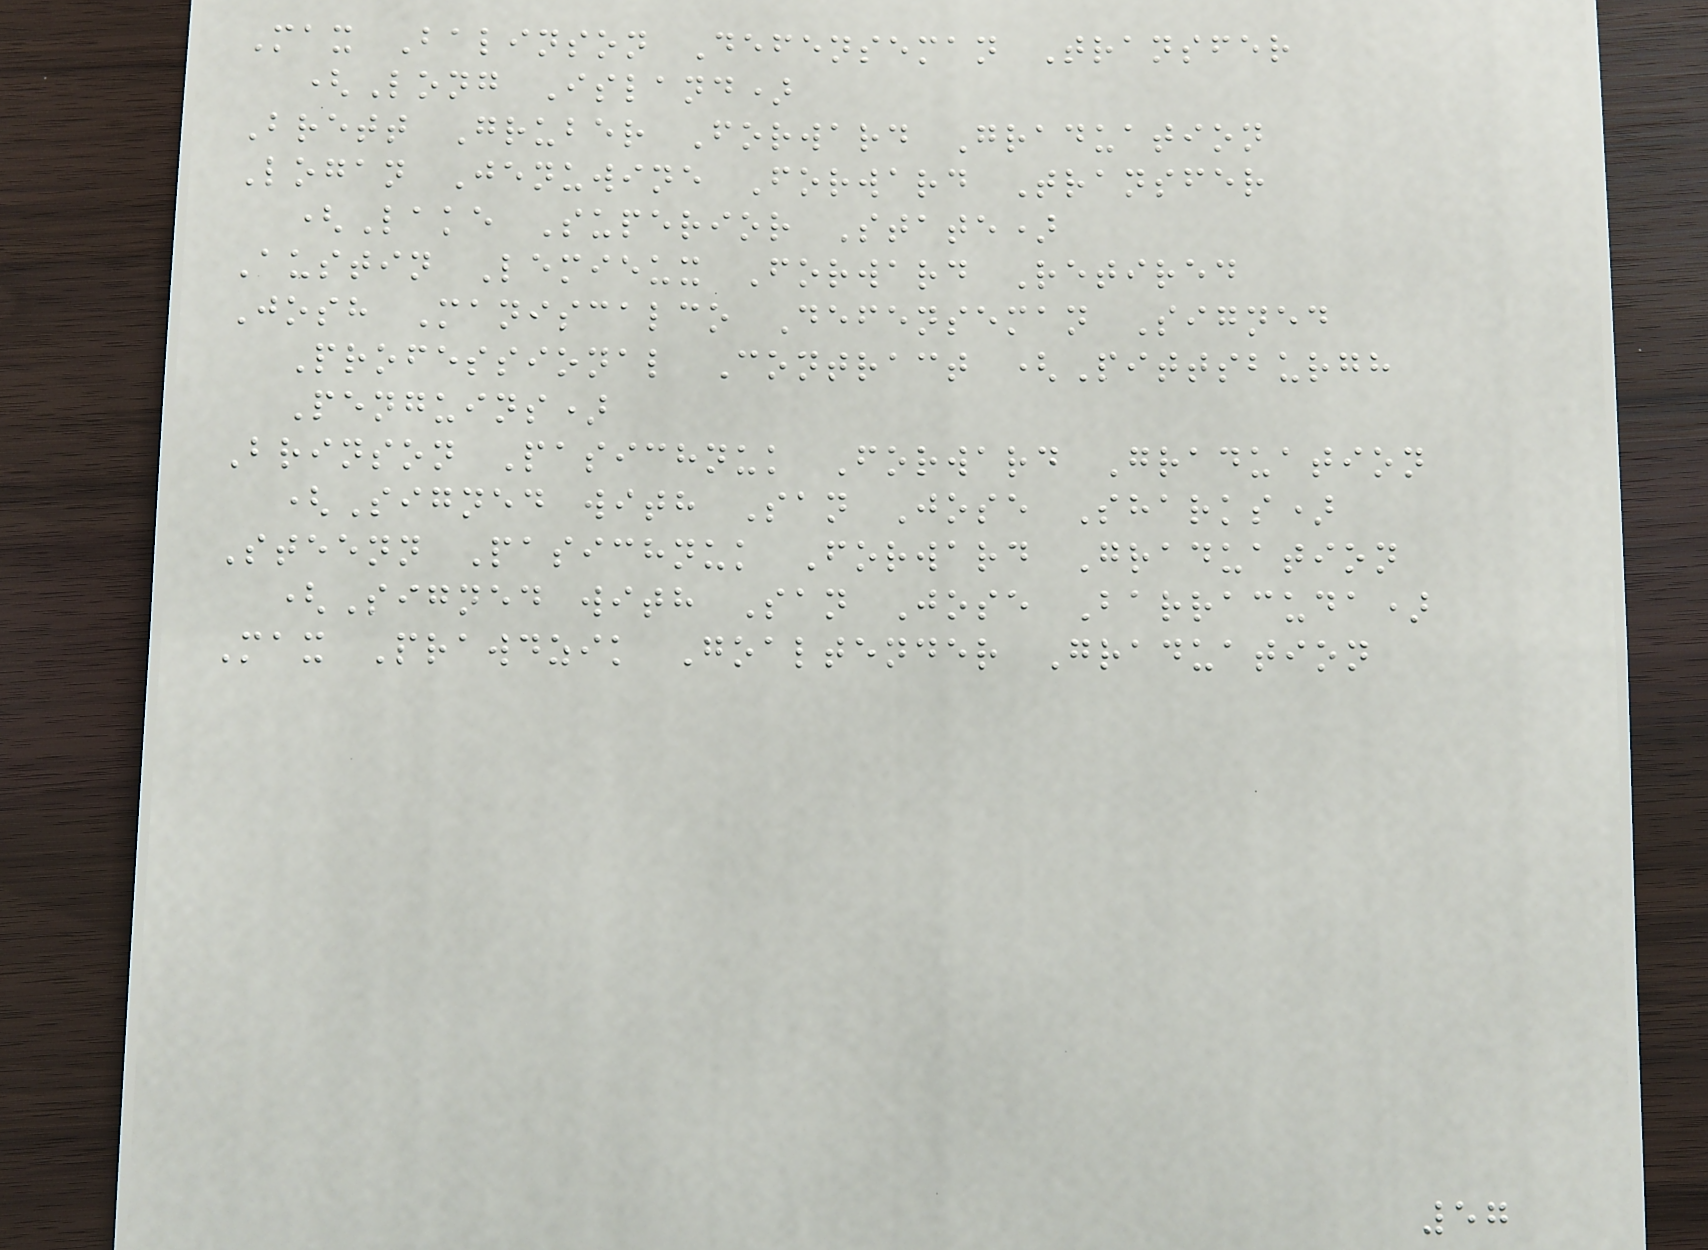Max Balinson Defenseman Transfer
(Long Island)
Brett Gruber Forward Graduation
Logan Jenuwine Forward Transfer
(Lake Superior State)
Austin Lemieux Forward Retired
Josh Maniscalco Defenseman Signed
Professional Contract (Pittsburgh
Penguins)
Brinson Pasichnuk Forward Graduation
(Signed with San Jose Sharks)
Steenn Pasichnuk Forward Graduation
(Signed with San Jose Barracuda)
Max Prawdzik Goaltender Graduation
57
